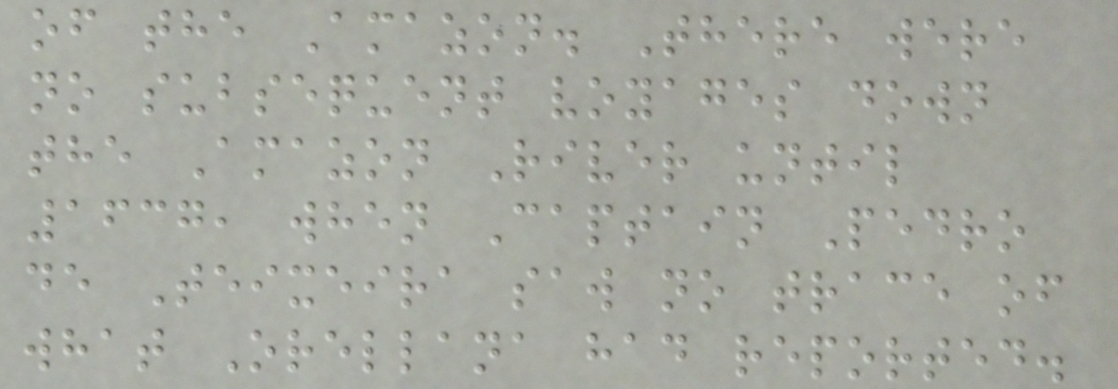of the Amazon. There were
no subsequent voyages down
the Amazon River until
1637, when Captain Pedro
de Teixeira saw no trace of
what Orellana had reported.
